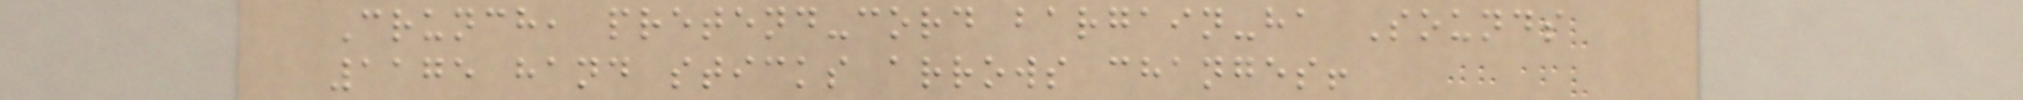Crunch, pretend-cord bargain-ha Sounds
1175 hand sticks arrows changes!
